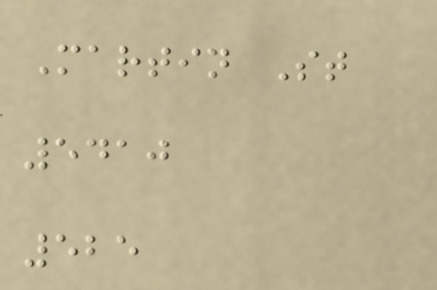Martin St
5410
525
